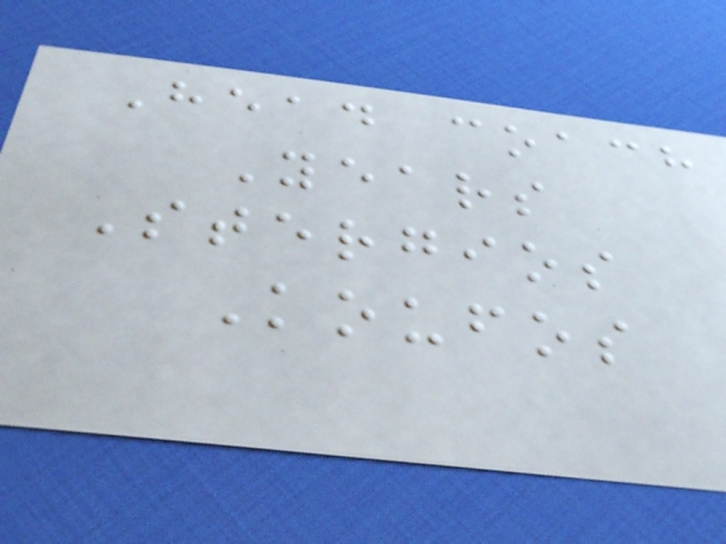Head coach
Years
Stergios
Koufos
